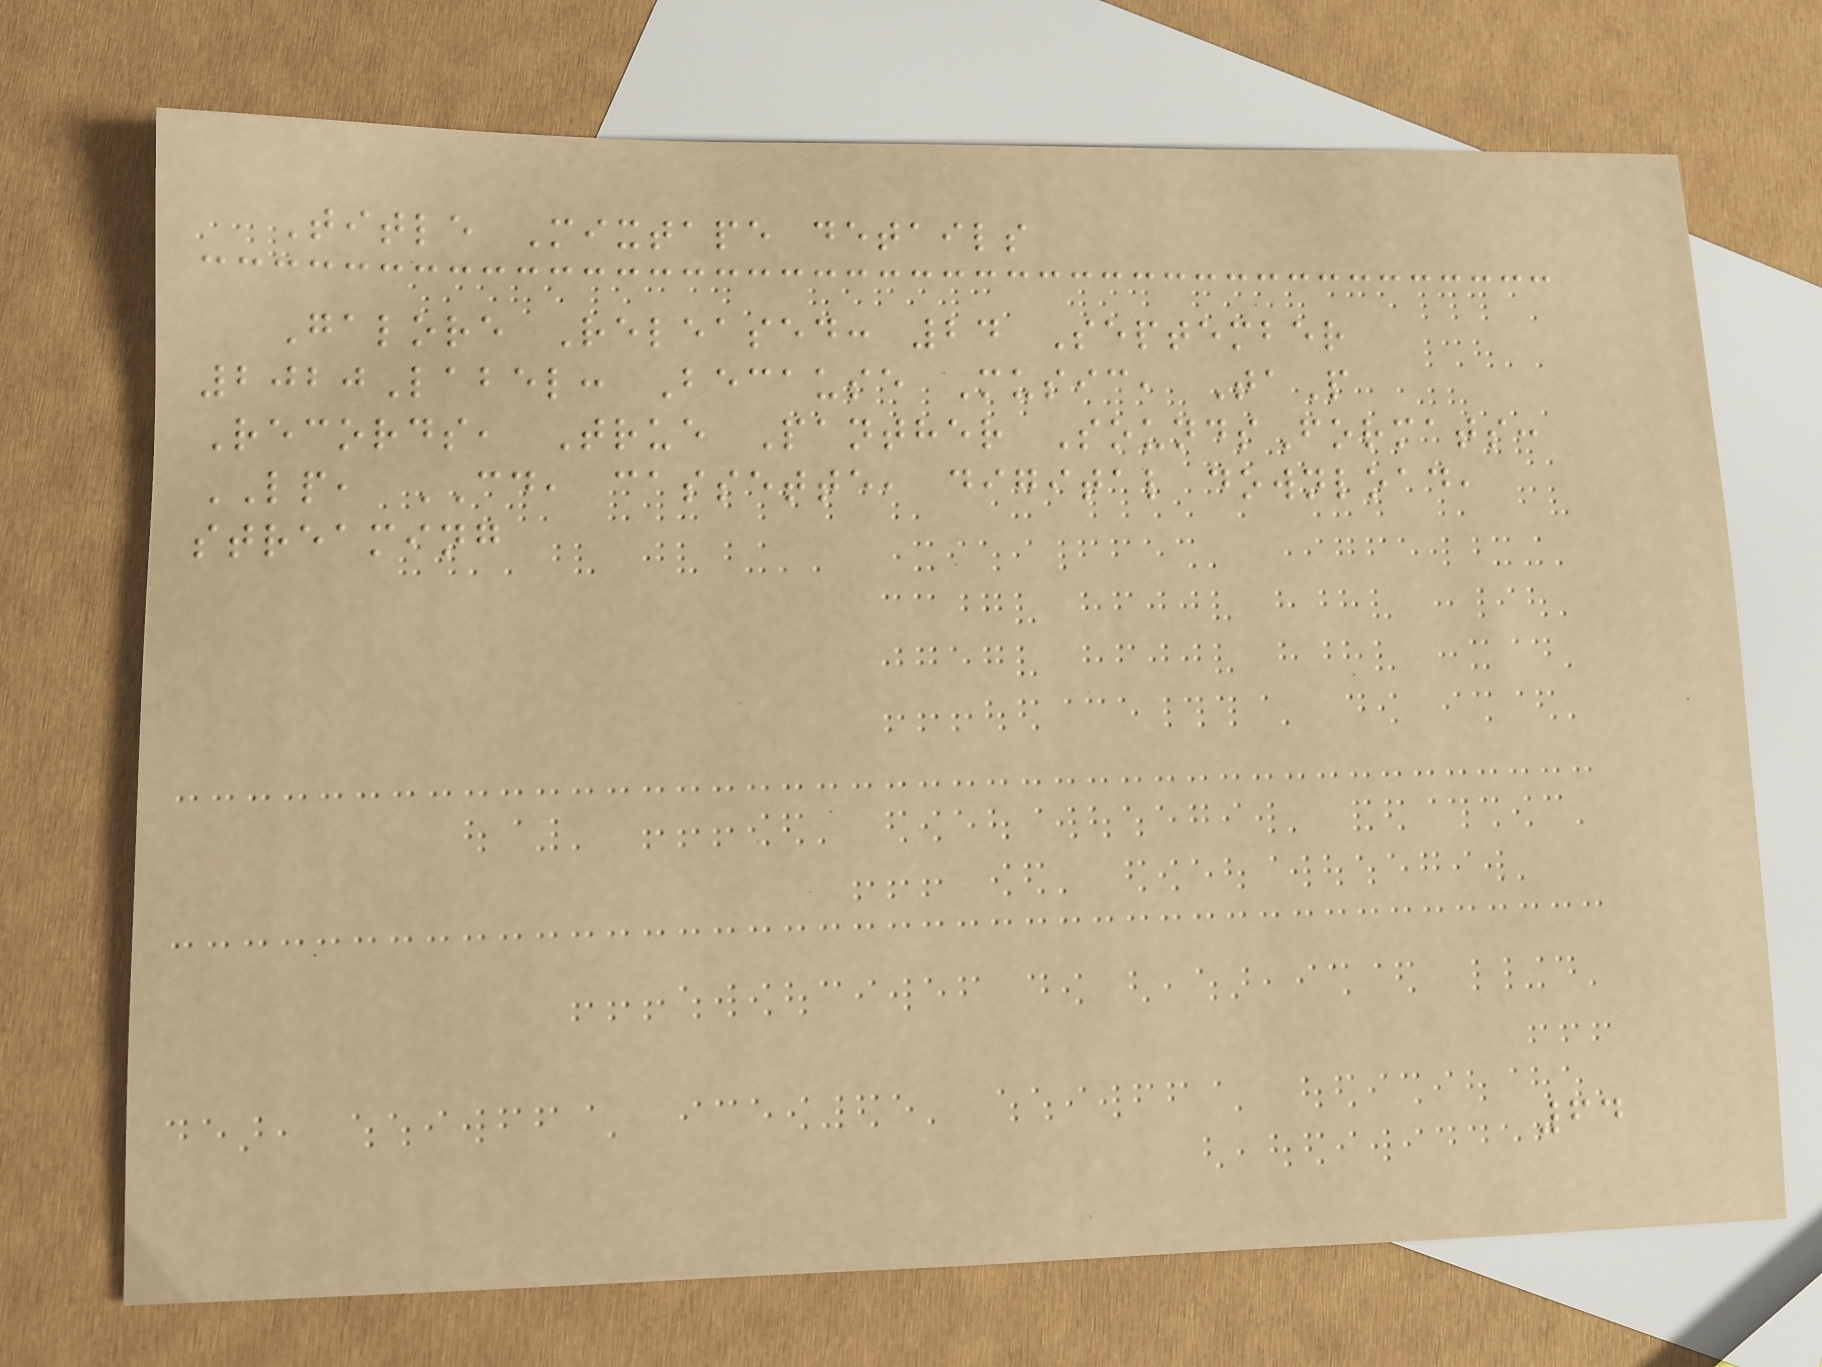Title Mixtape details
Galore Released: 24 September
2020Label: Because Music, TaP
Records, True Panther SoundsFormats:
LP, CD, cassette, digital download,
streaming
64
